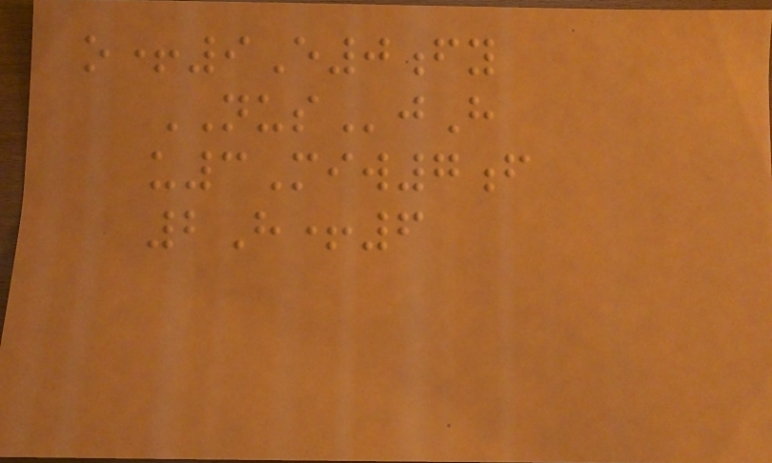o+9E0fy
NUSjH
u3Miw7f
2H+6
